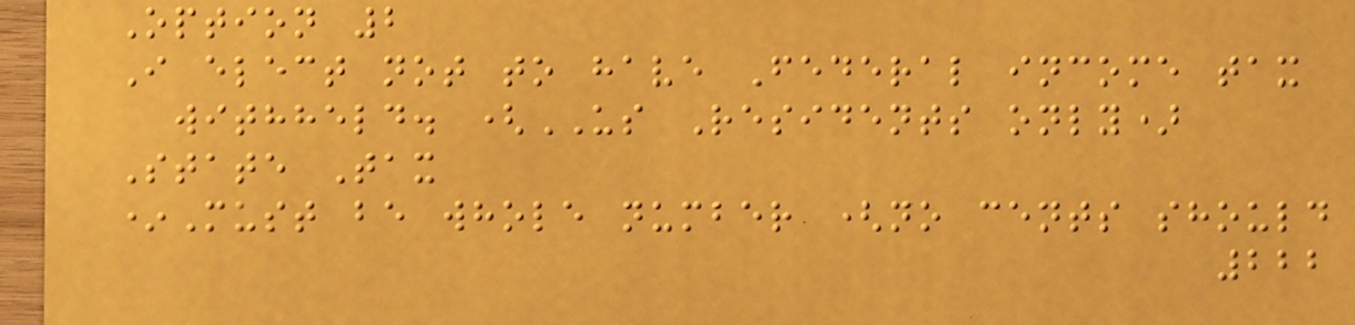Option 2
I elect not to have Federal income tax
withheld. (US Residents only)
State Tax
*Must be whole number (no cents should
222
